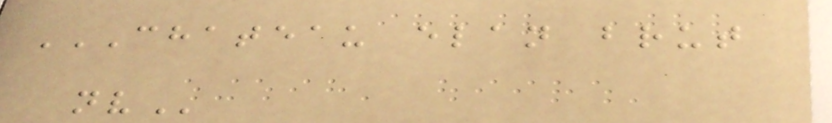CHATEAU ELAN BRUT
NV
